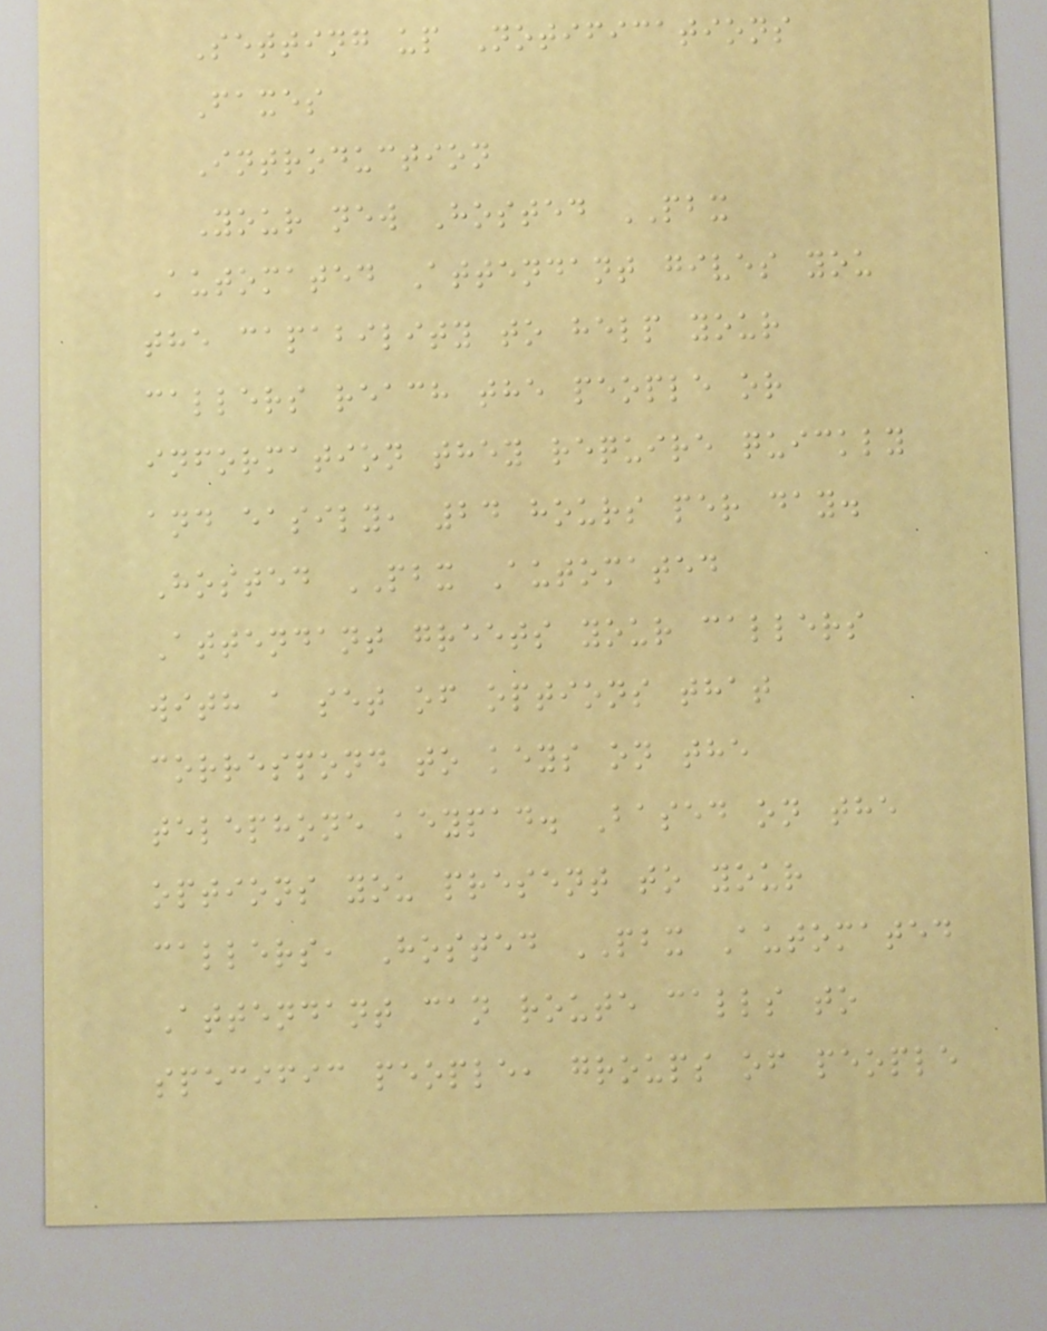Setting up Notifications
Faxes
Introduction
Your new Hosted PBX
Automated Attendant gives you
the capability to help your
callers reach the people or
information they require quickly
and easily, 24 hours per day.
Hosted PBX Automated
Attendant greets your callers
with a set of options that
correspond to keys on the
telephone keypad. Based on the
options you present to your
callers, Hosted PBX Automated
Attendant can route calls to
specific people, groups of people
